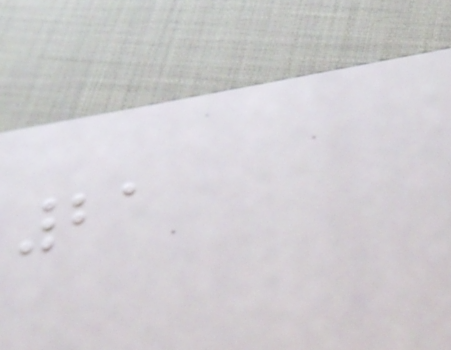21
